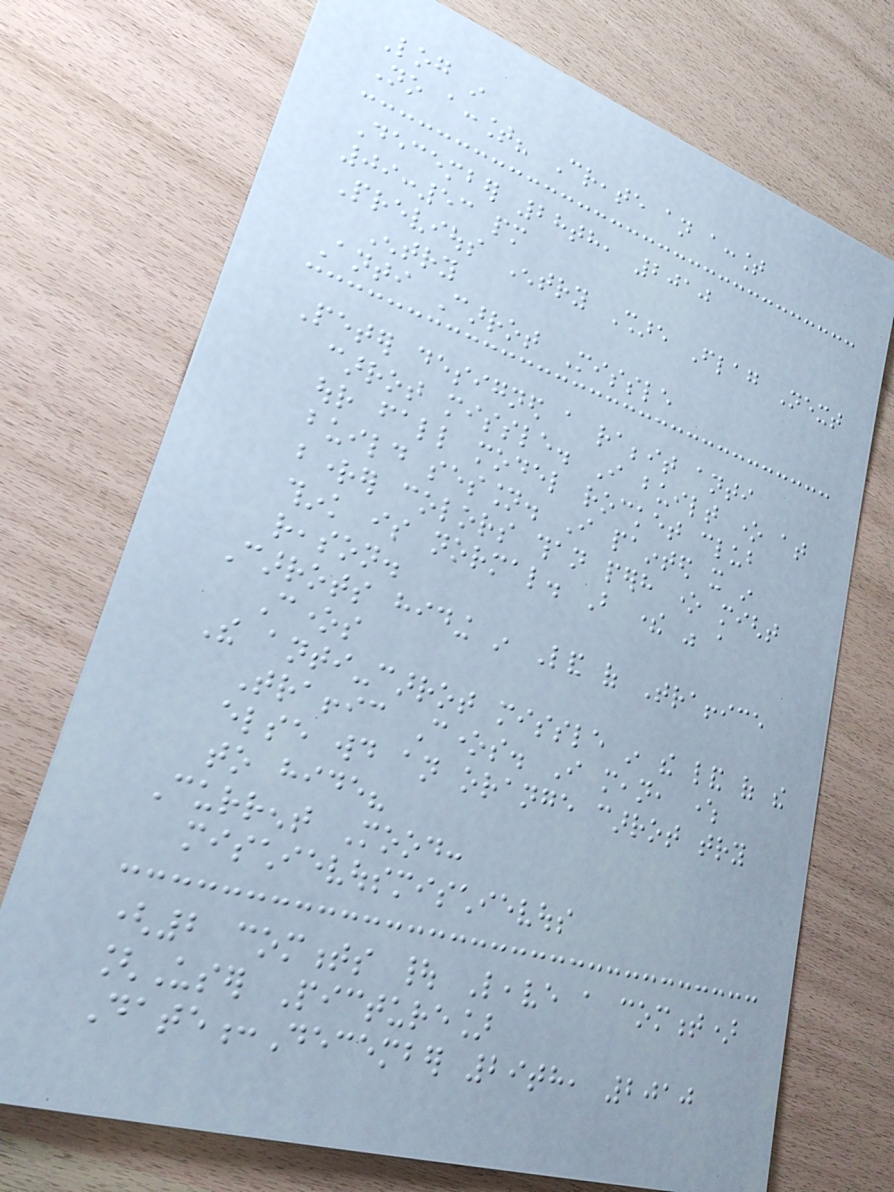Log in
No account? Create an account
December 28th, 2010
09:53 pm
Previous Entry Share Flag Next
Entry
Anti Carrot Missle
Peter designed a rabbit anti
carrot missle. I built one at
our fall model rocket club
build session. I painted it in
brighter colors than perhaps one might
think is normal. But there was a
reason.
Carrots hiding in Land of Traffice
Cones
The anti-carrot missle in the land of the
Traffic Cones. I mean, where
else would an orange carrot try
to hide?
Current Mood:
mischievousmischievous
(2 comments | Leave a comment)
[User Picture]
Date:December 29th, 2010
